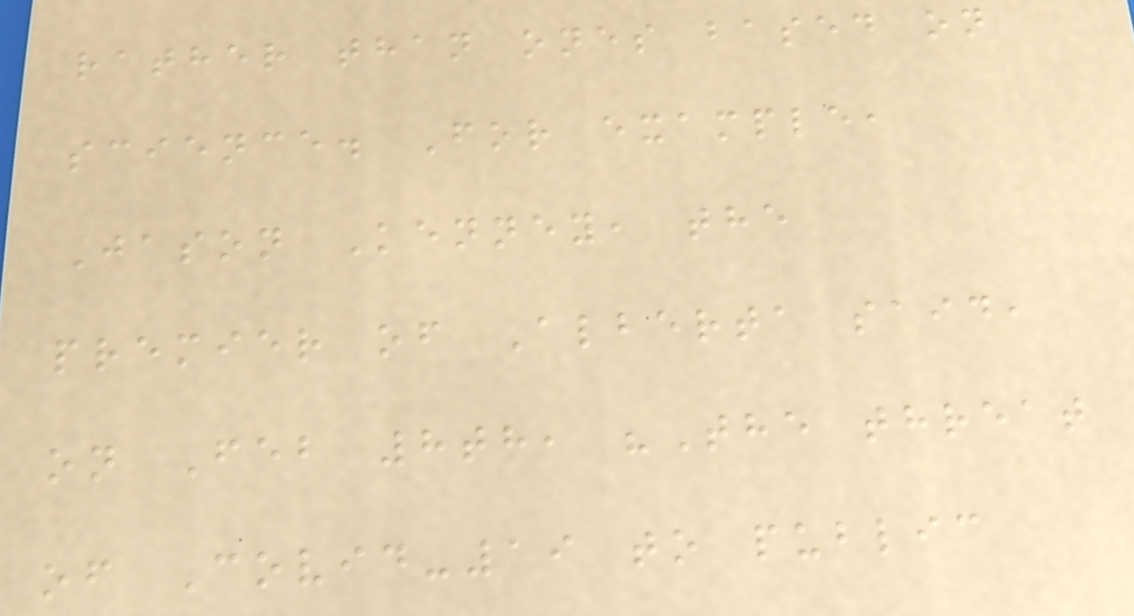rather than ones based on
science. For example,
Jason Kenney, the
premier of Alberta said,
on Feb 8th, "The threat
of Covid-19 to public
